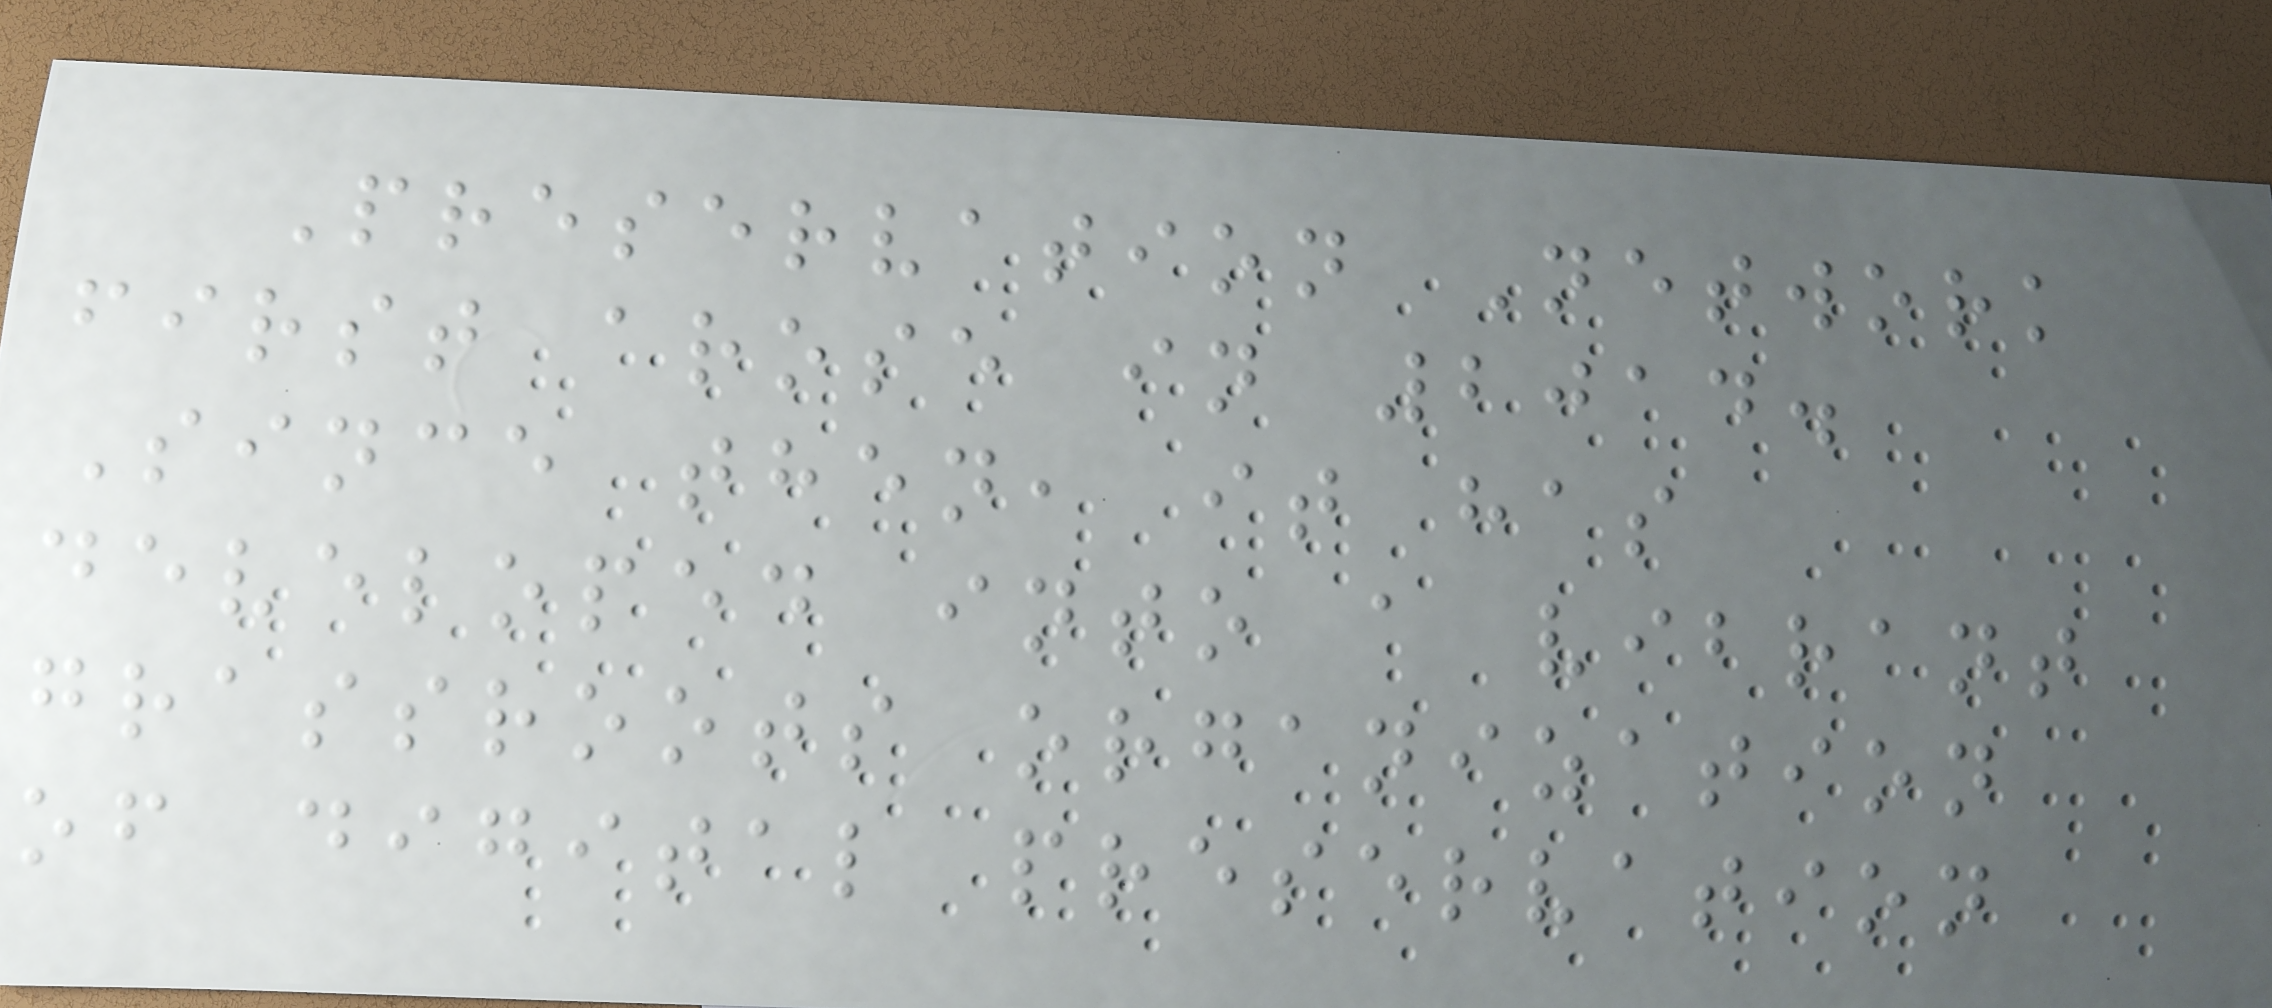Preservation Network
first arose in 2014.
Since then, it has
developed into a vibrant
grassroots organization
of digital preservation
